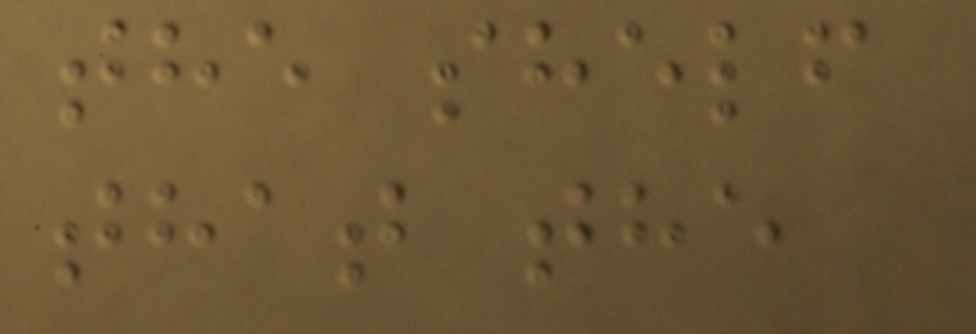the shelf
that the
